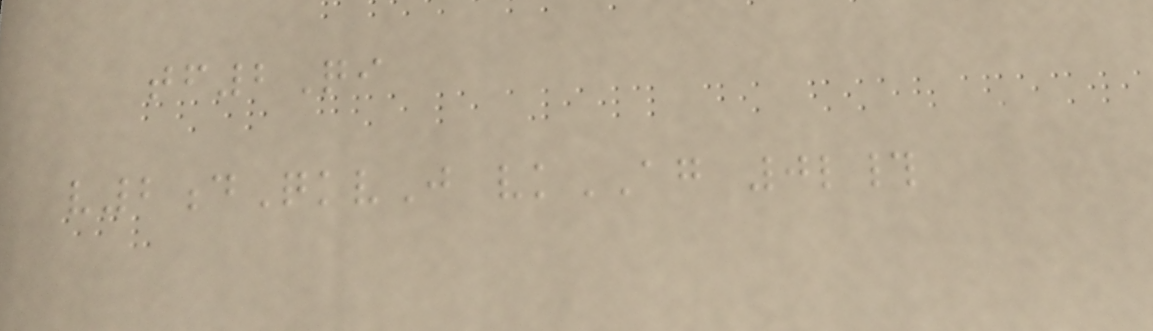tf2Qi
v2dQkvJ vkAG 0l#
